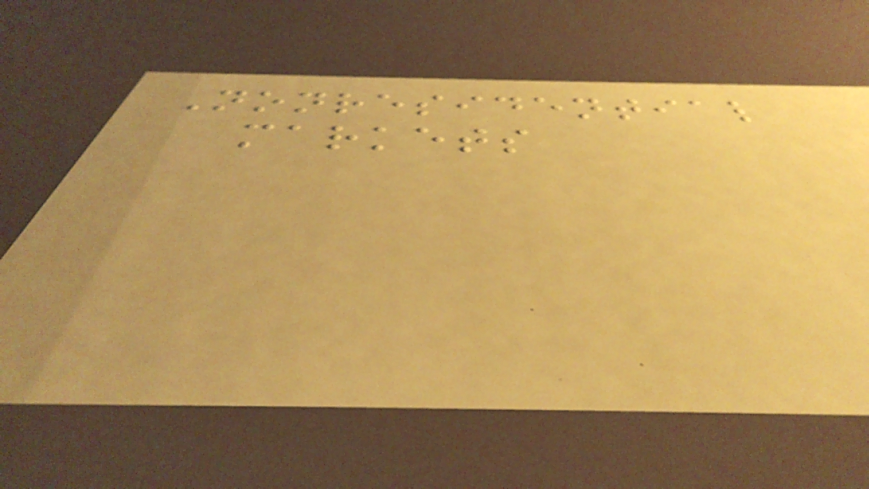Nonresidential
markets
